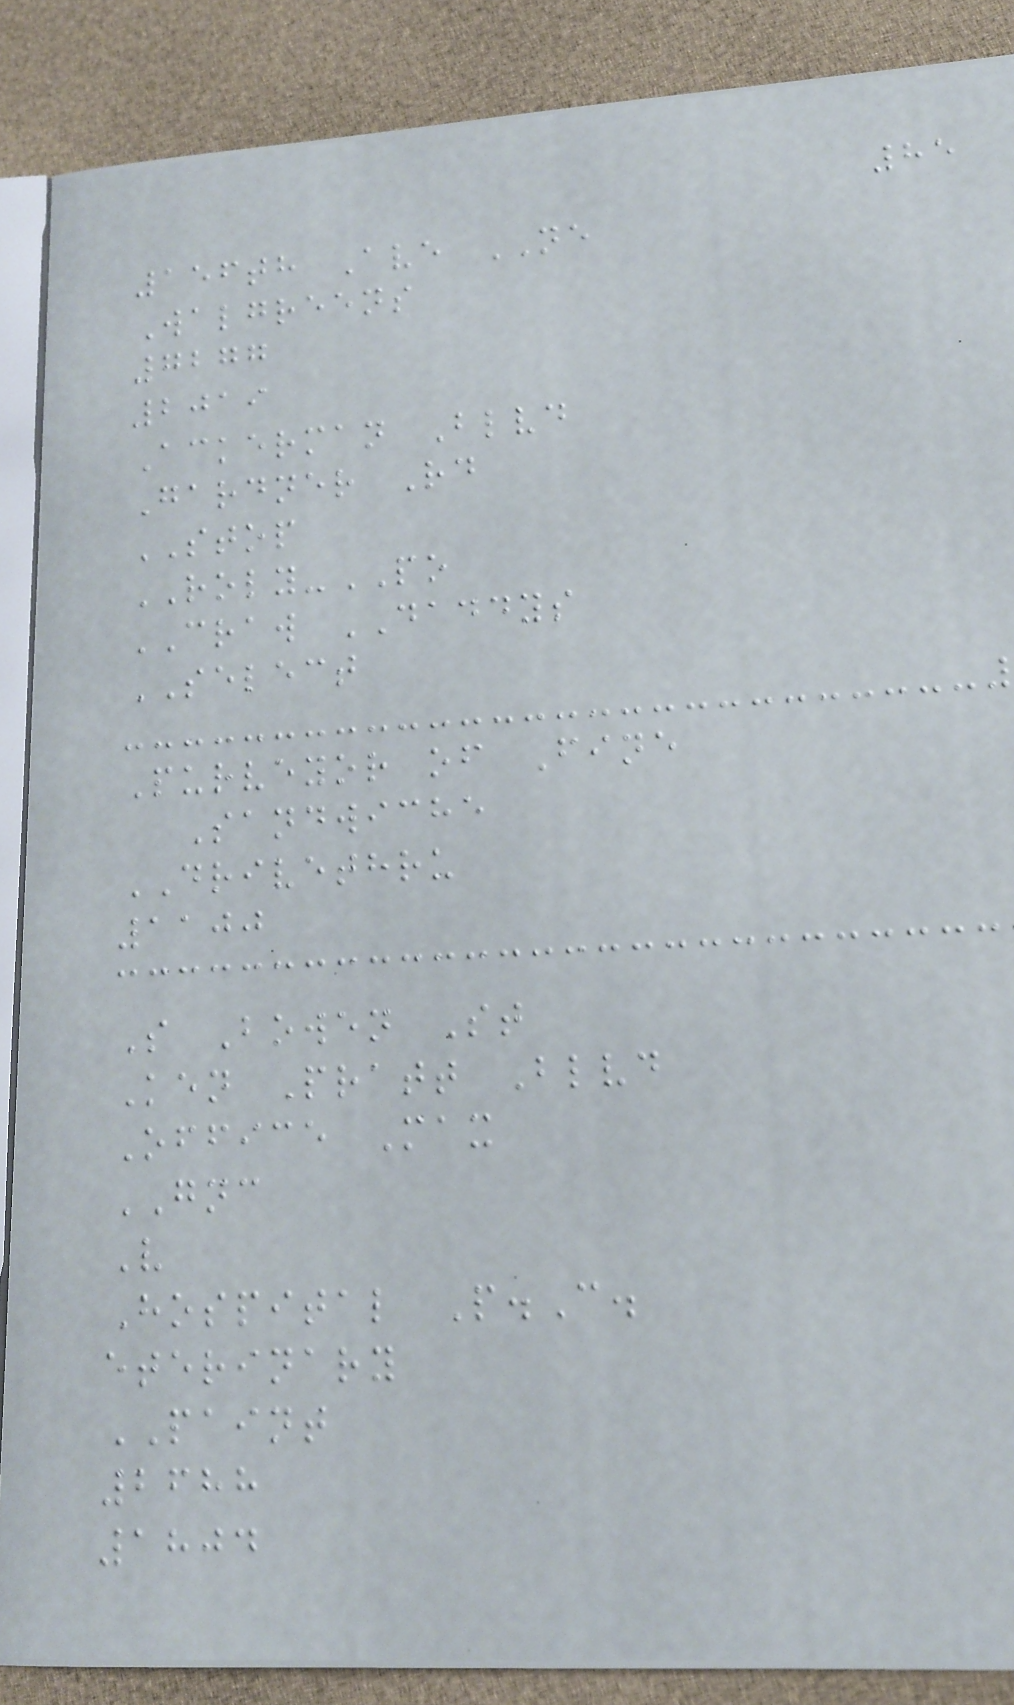85
156th Ave NE
Walgreens
7277
2019
Ackerman Blvd
Gardner Rd
STOP
ROLY-PO
CRAW DADDYS
SELECT
Purveyor of Fine
Sandwiche
DRIVETHRU
1100
S Bowen St
Ken Pratt Blvd
Office Max
GNC
V
Hospital P.C.
eterinary
PAINT
2688
1804
